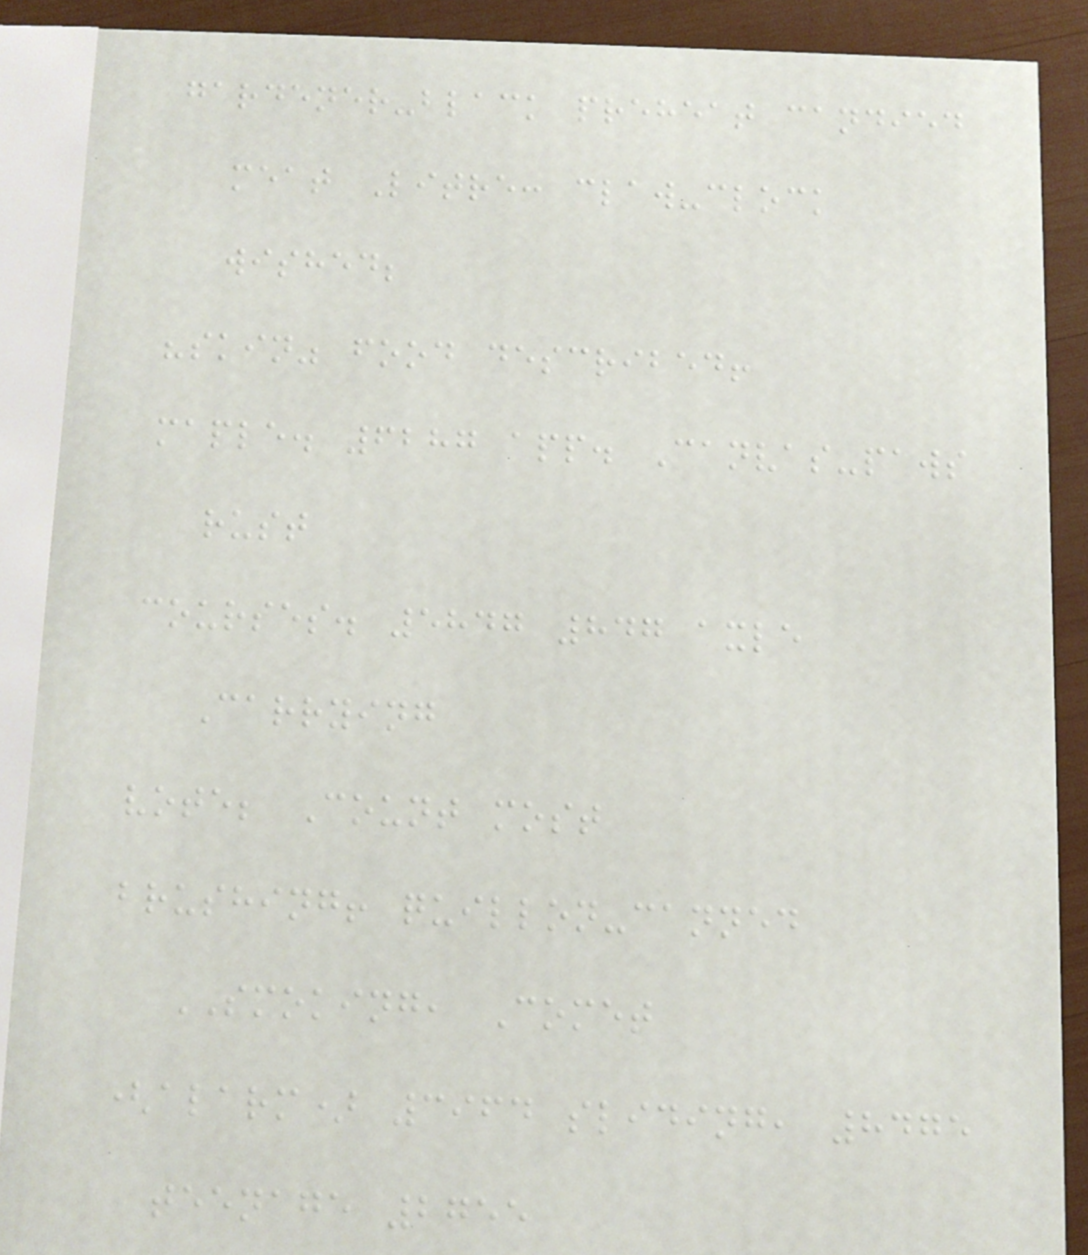gardener-black preheat candied
meat Litre: claw-clock
wished;
"skin" food described!
maple. 6287 app. Canvas-paws
rust
courses. 5847 847 axle
Carrying
vote; Count most
brushing! quillon-canned
SMOKING, Comet
(alarm) 3964 sliding, 8475
teenage 2755
